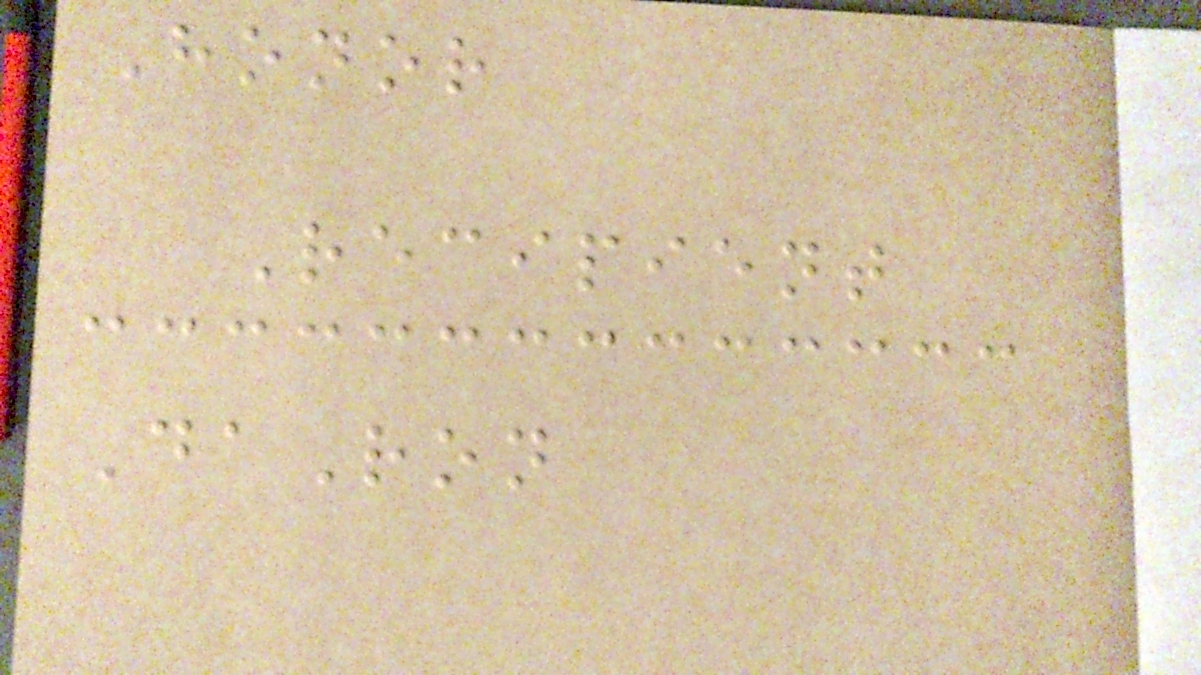Honor
Recipient
DaRon
